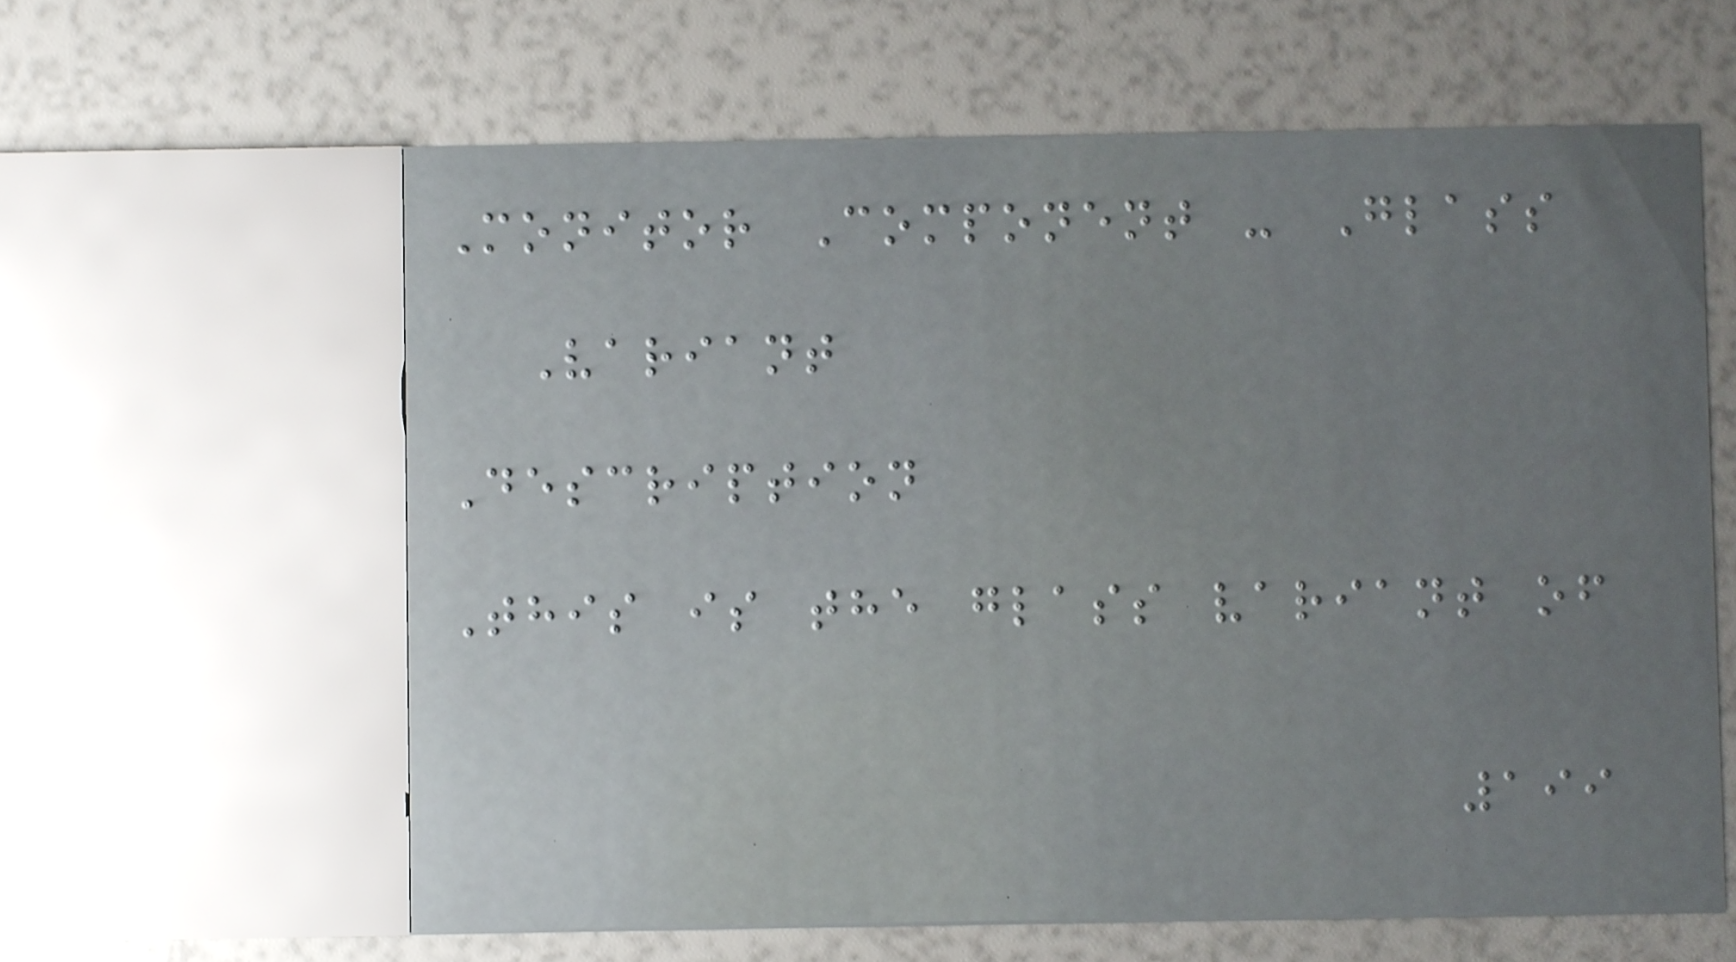Monitor Component - Glass
Variant
Description
This is the glass variant of
199
